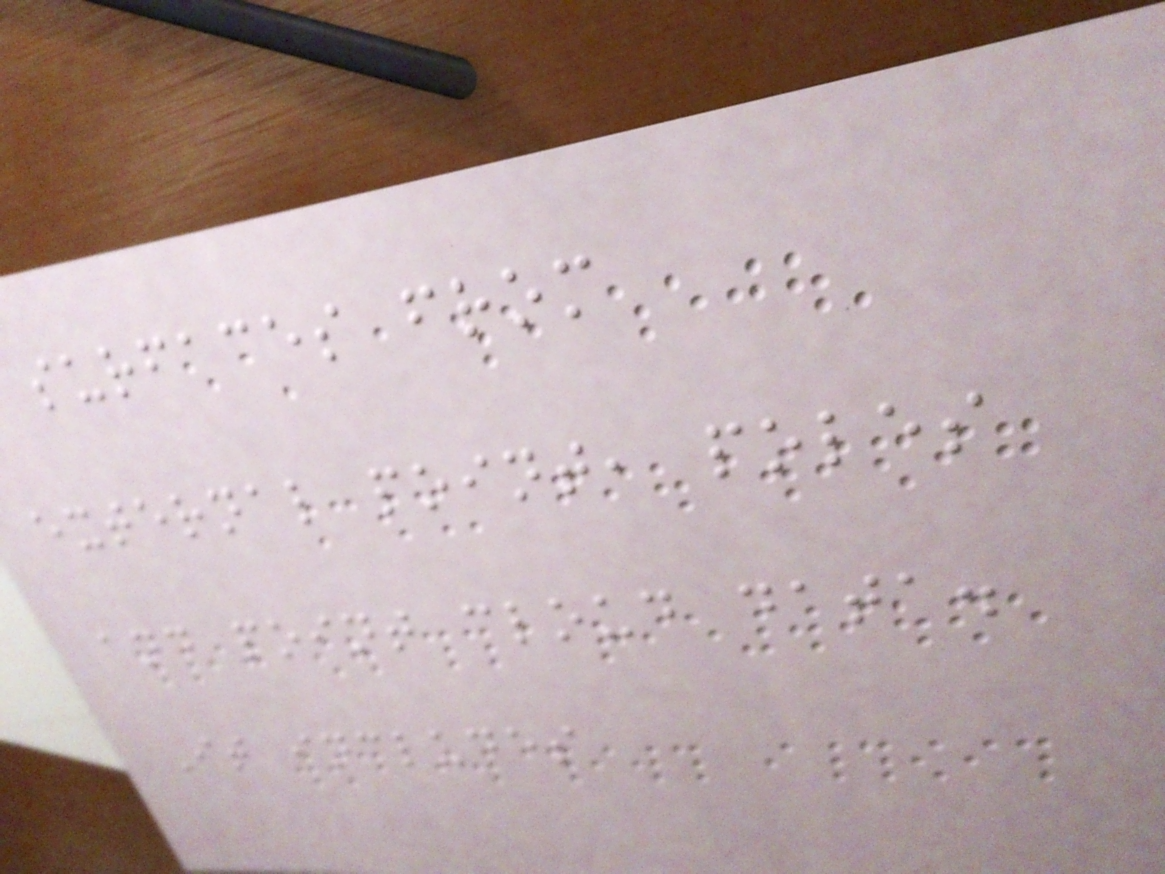surfaces from
external point, poles
and point cloud data.
It includes
